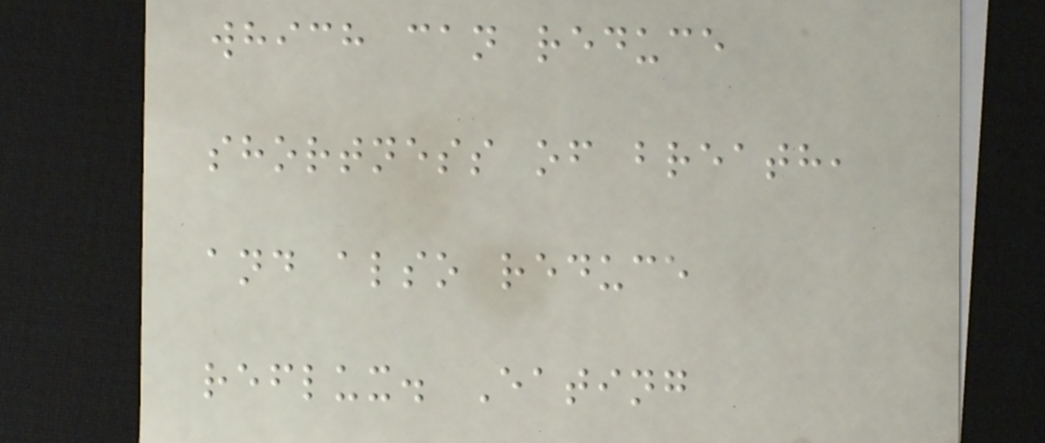which can reduce
shortness of breath,
and also reduce
reflux. Eating
